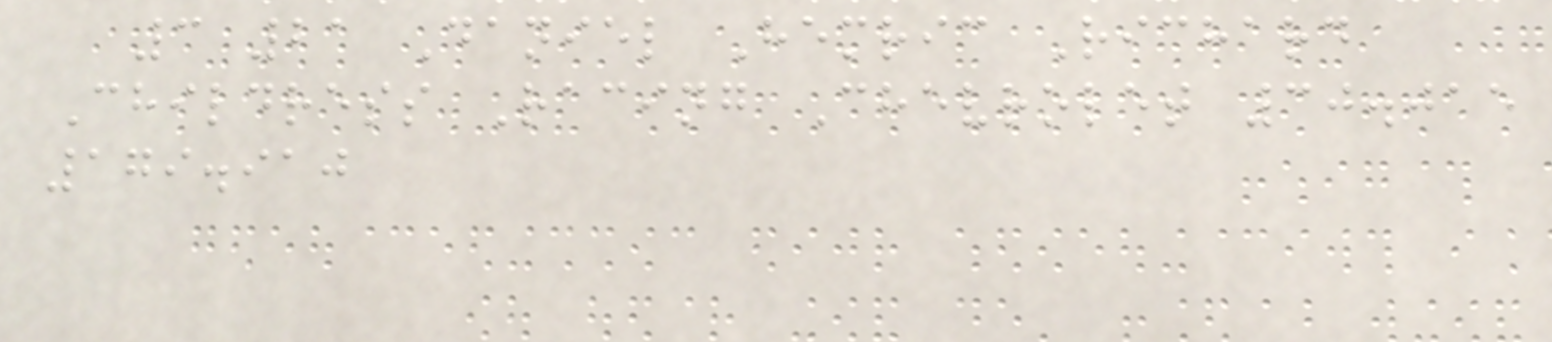3 21 Daniel Hemric Richard
Childress Racing Chevrolet 30.015
179.910
